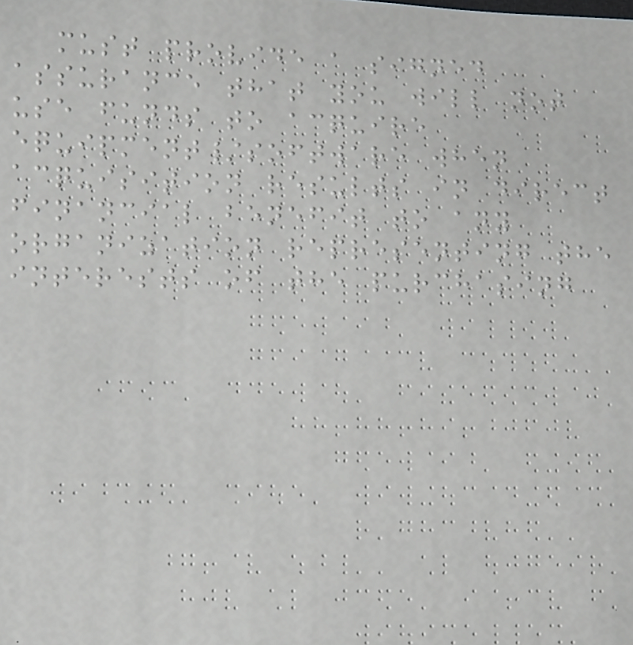must provide a signed
assurance that you will not
use funds to acquire
equipment/software when
acquisition results in direct
financial benefit to any
organization representing the
interests of the purchasing
